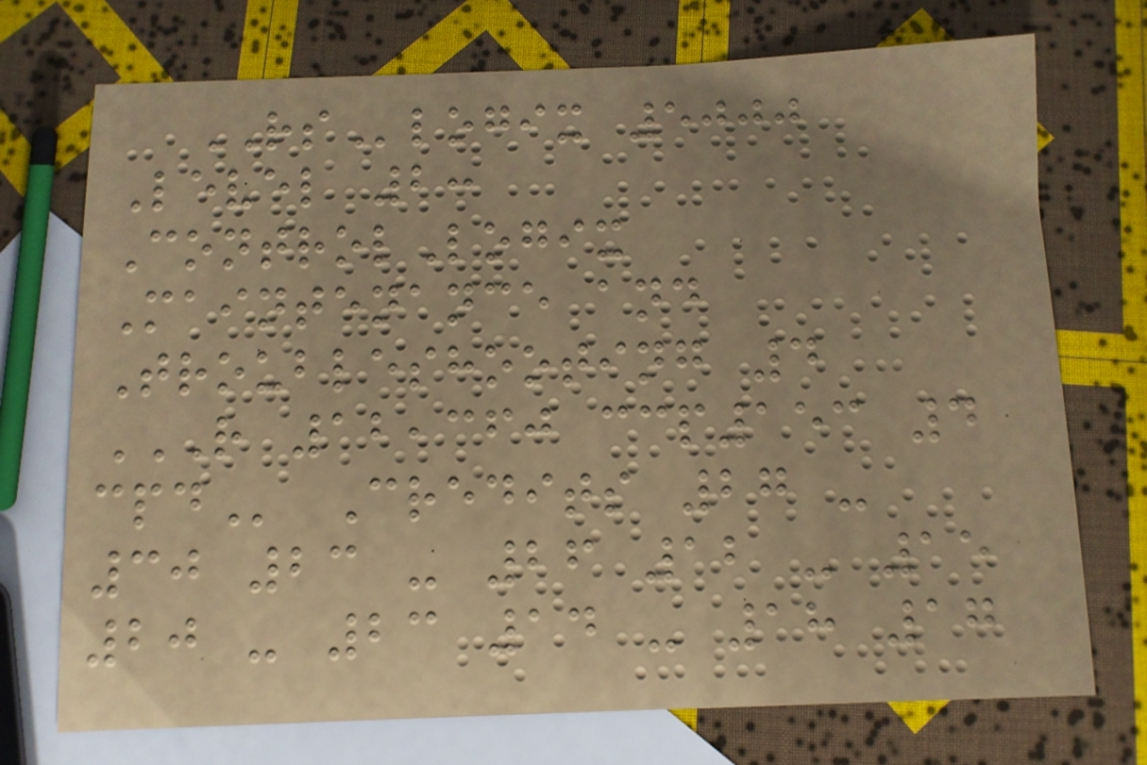RSlogix 5000
Level 2:
ControlLogix
Maintenance and
Troubleshooting 4
R 12,360 CCP153 4
CPD Credits 27 -
30 23 - 26 12 - 15
20 - 23 14 - 18 17
